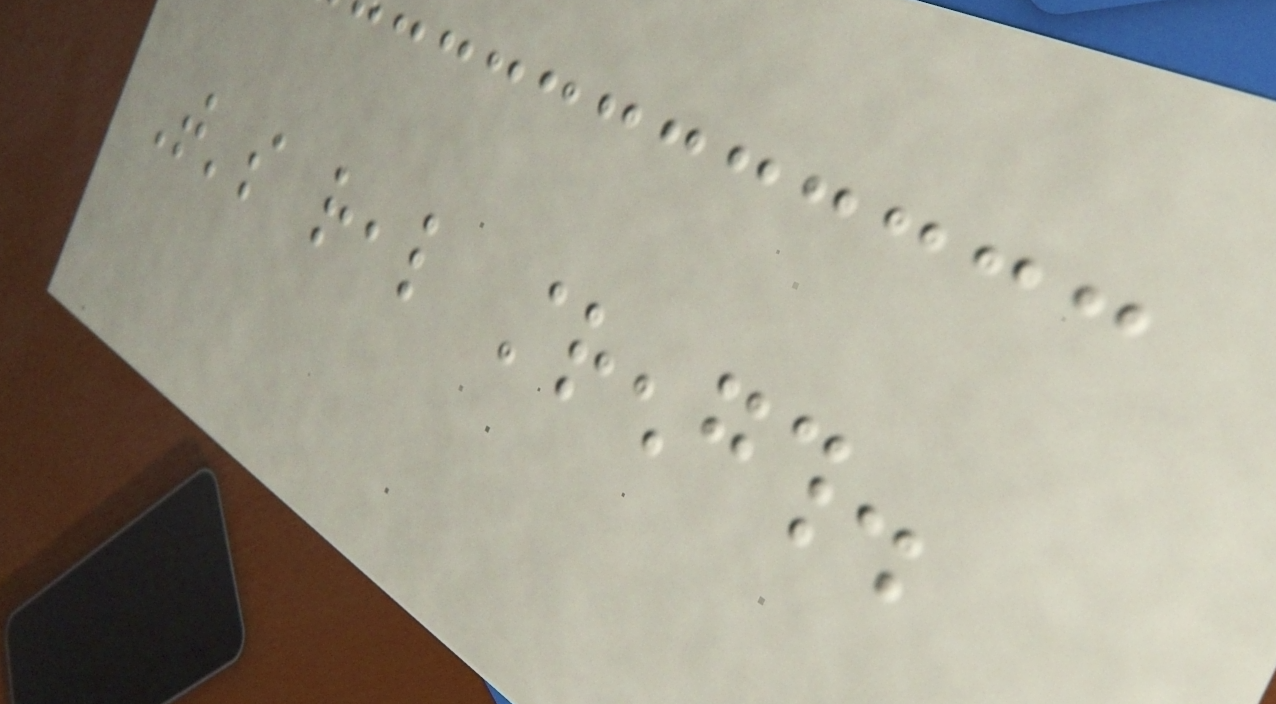That's real strength.
